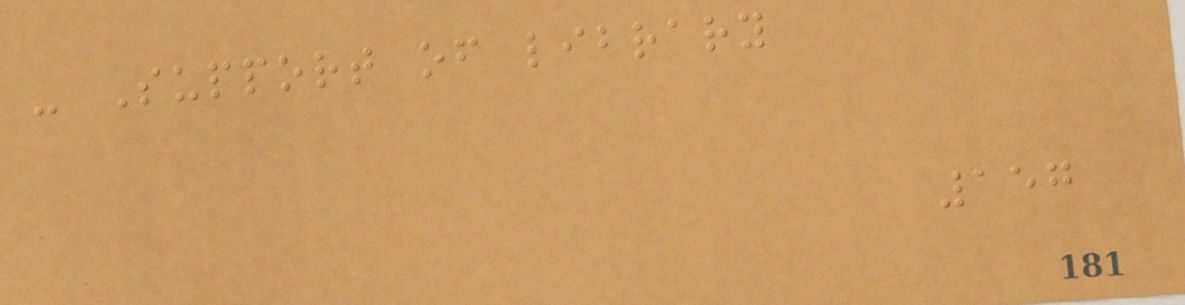- Support of library
157
